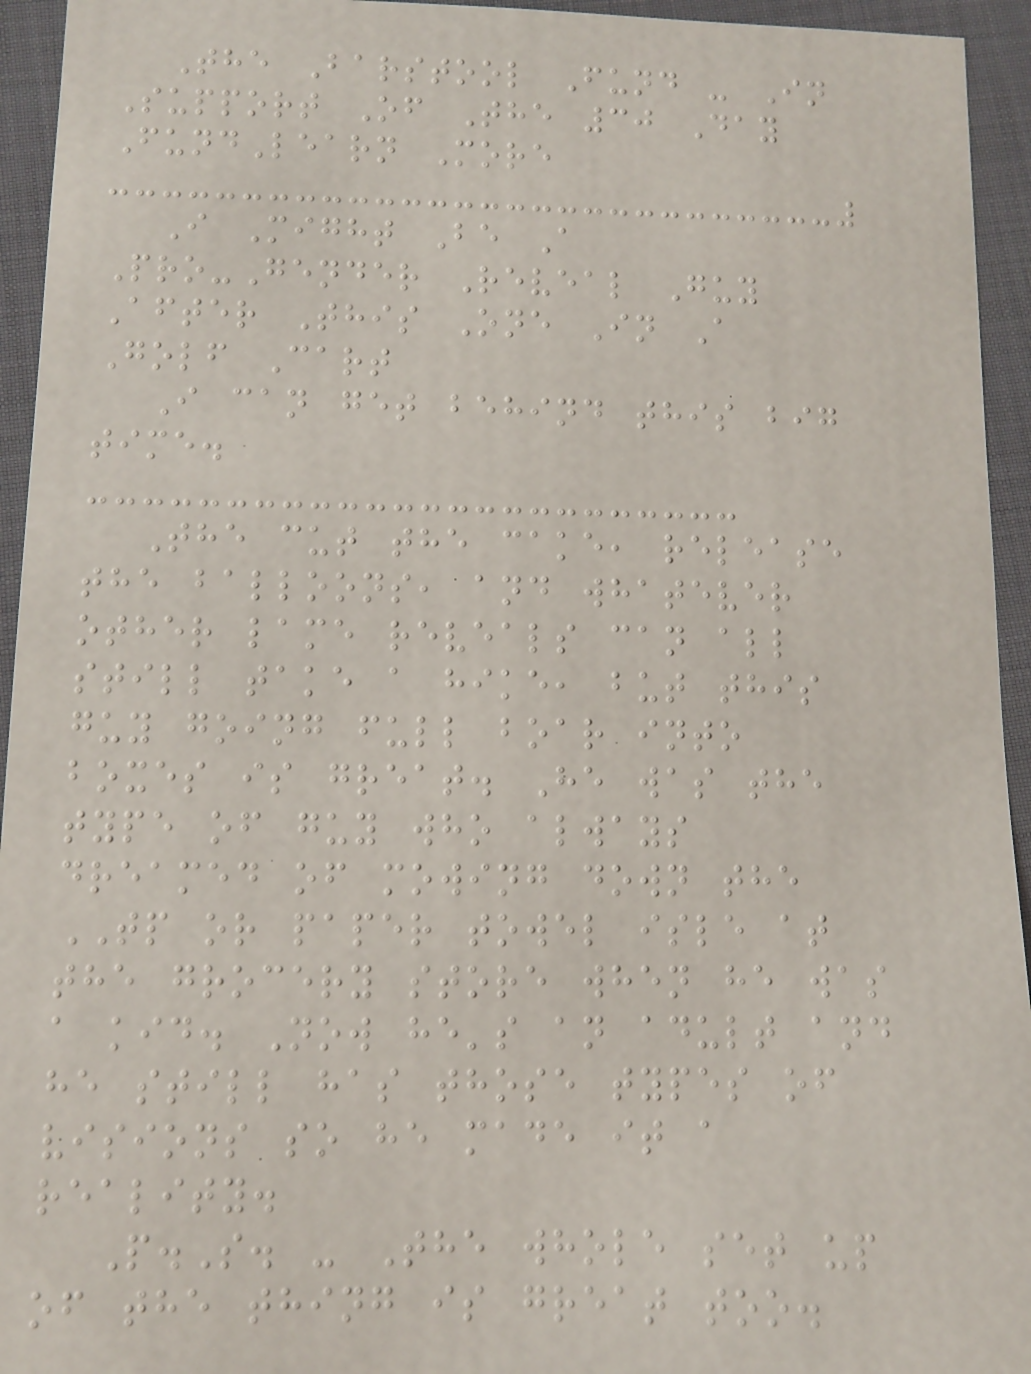The Barstool Fund - In
Support Of The 30 Day
FundLearn More
I Might Be A
Pro-Gender Reveal Guy
After This One In A
Golf Cart
I can get behind this big
time.
The cut the cake, release
the balloons, and whatever
other lame reveals can all
still take a hike, but this
guy going full boar into
boxes is great. He was the
type of guy who always
dreamed of mowing down the
TP or paper towel isle at
the grocery store when he was
a kid. Now he's an adult and
he still has those types of
visions so he made it a
reality.
P.S. - The whole set up
of the thing is great too.
